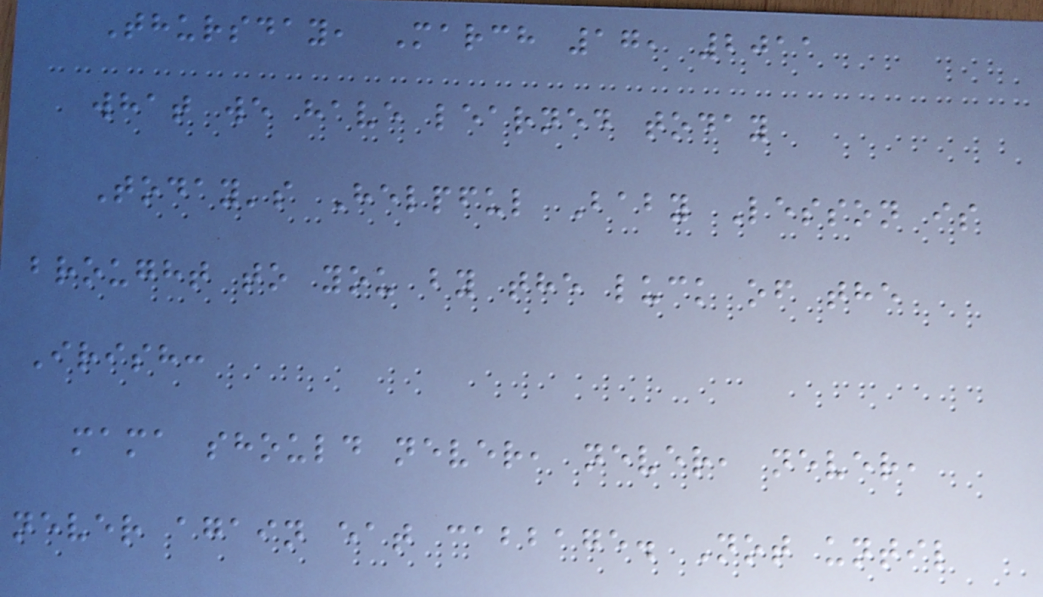Thursday, March 17, 2011
what we have learned today
Today's Helpful Baby Lesson is
brought to you by the luck of the
Irish:
mama should never, never, never,
never again eat cabbage. Not until
